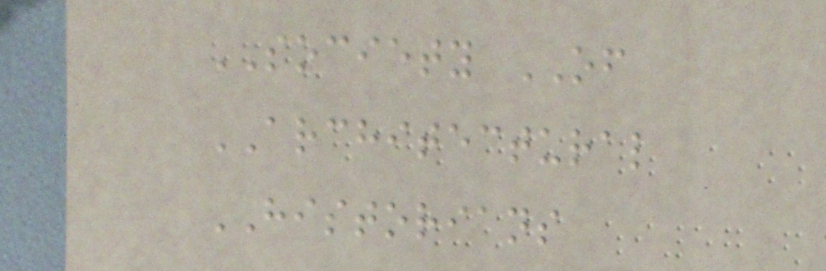SOCIETY OF
ARCHITECTURAL
HISTORIANS
